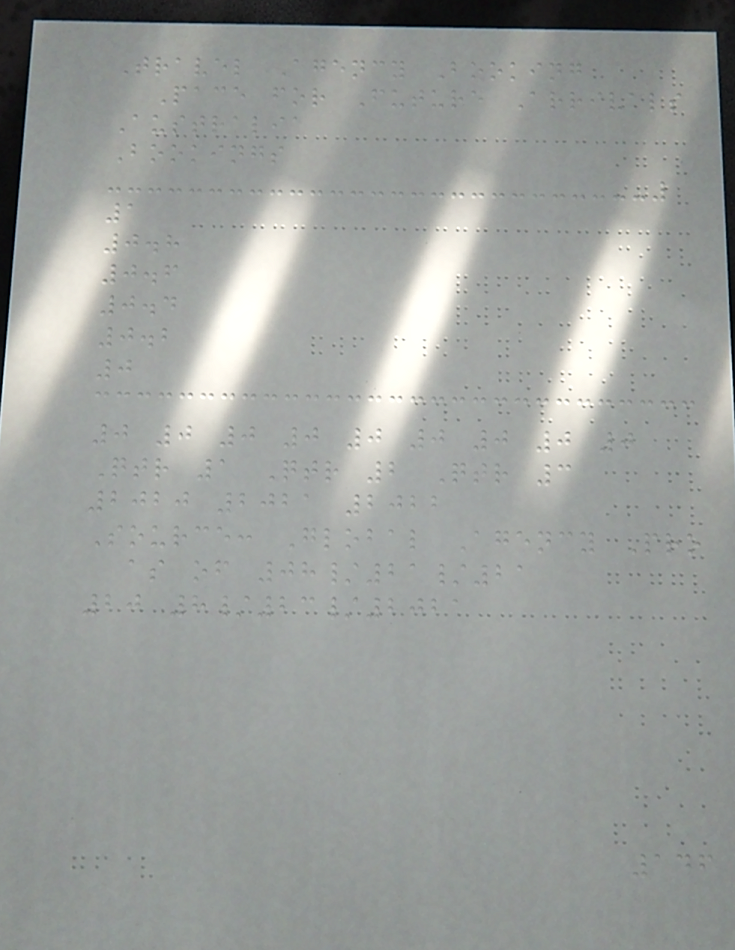Travel Agency Booking
Pace for Future Arrivals
Australia
Bookings
1
0.8
0.6
0.4
0.2
0
0 0 0 0 0 0 0 0 0
Qtr 1 Qtr 2 Qtr 3
2020 2021 2022
Source: Global Agency Pro
as of 08/21/21
20 8/23/2021
146
